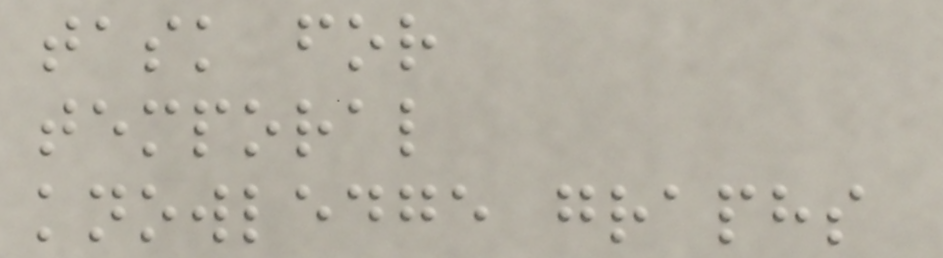task for
temporal
knowledge graphs
